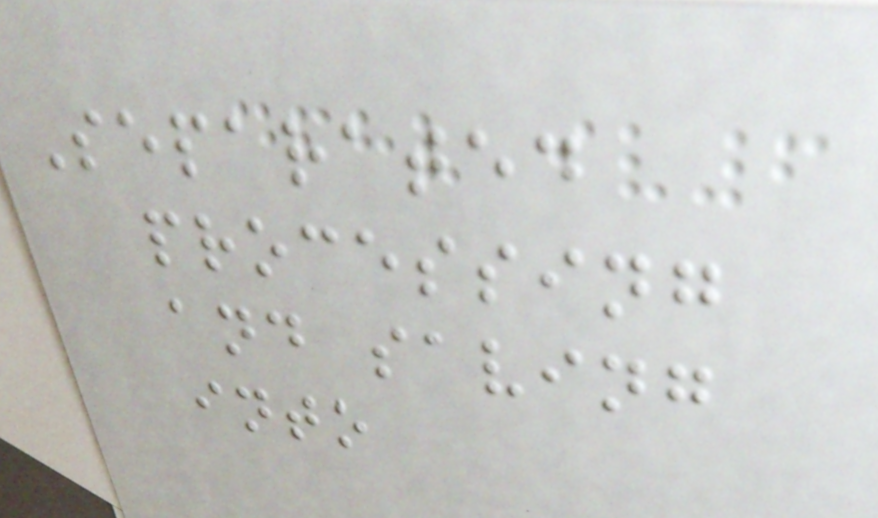Separated
processing
and saving
into
